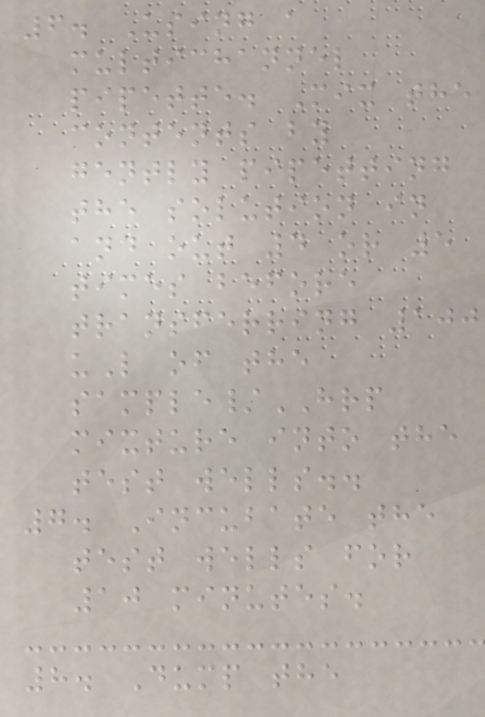6. Using a
multichannel
pipette. Mix the
contents by
gently pipetting
the solution in
and out 4 or 5
times before
transferring 100
uL of the
sample/HRP
mixture into the
test wells..
7. Incubate the
test wells for
10 minutes.
8. Dump the
